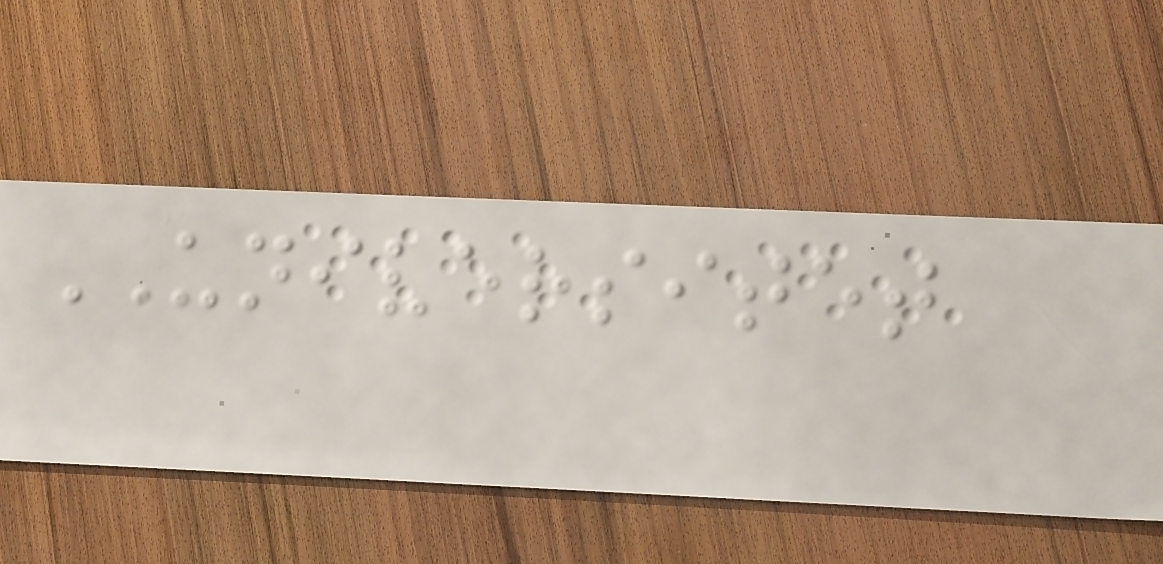UNIVERSITET
